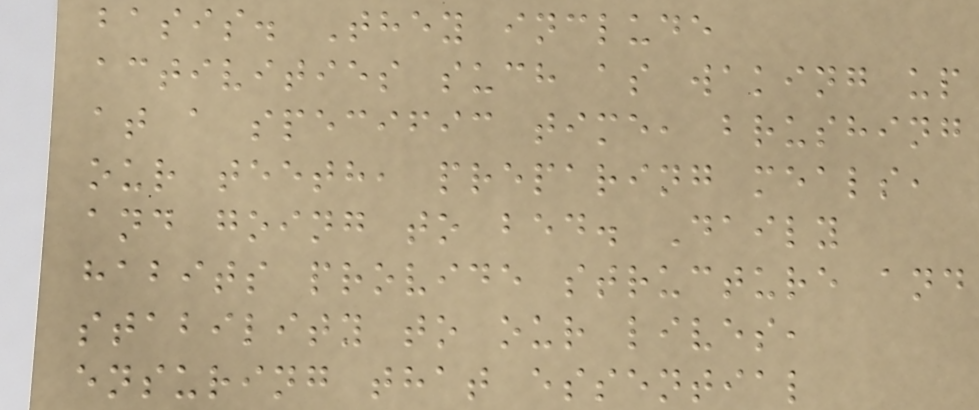basis. They include
activities such as waking up
at a specific time, brushing
our teeth, preparing meals,
and going to bed. Daily
habits provide structure and
stability to our lives,
ensuring that essential
